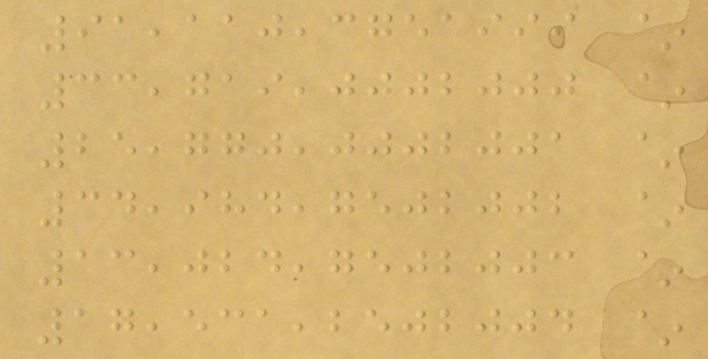91,110,3751999 ~
33,719,0002000 ~
25,770,0002001 ~
34,984,7502002 ~
13,024,7502003 ~
17,531,2502004 ~
